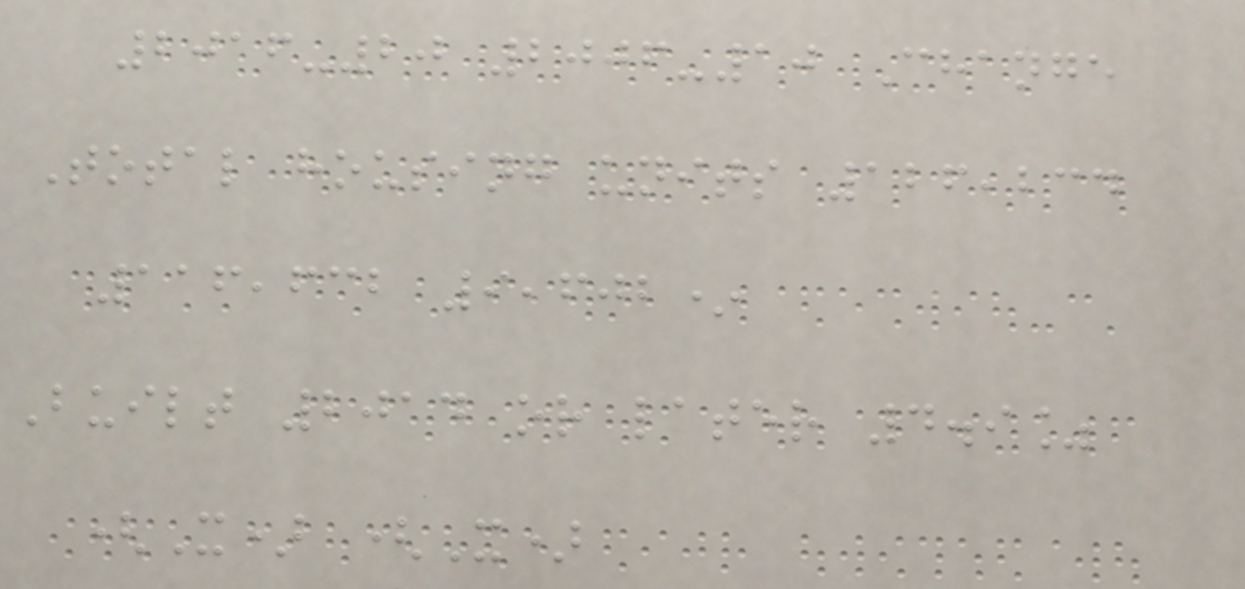2016-20 2006-10 Change
Total housing units 126,234
116,632 9,602*
Built 2014 or later 4.9%
(X) (X)
